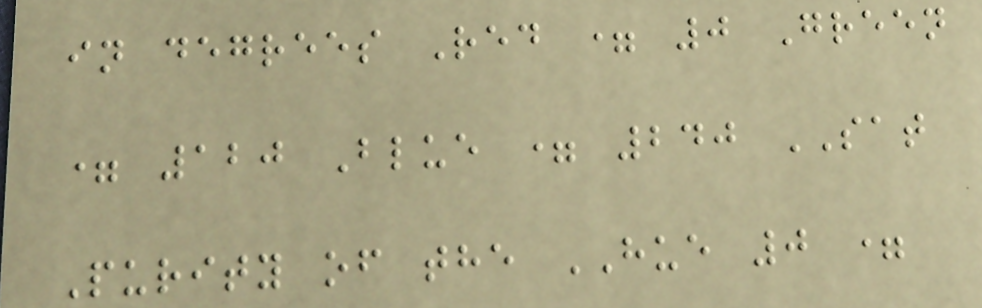in degrees Red = 0 Green
= 120 Blue = 240 SAT
Purity of the HUE 0 =
